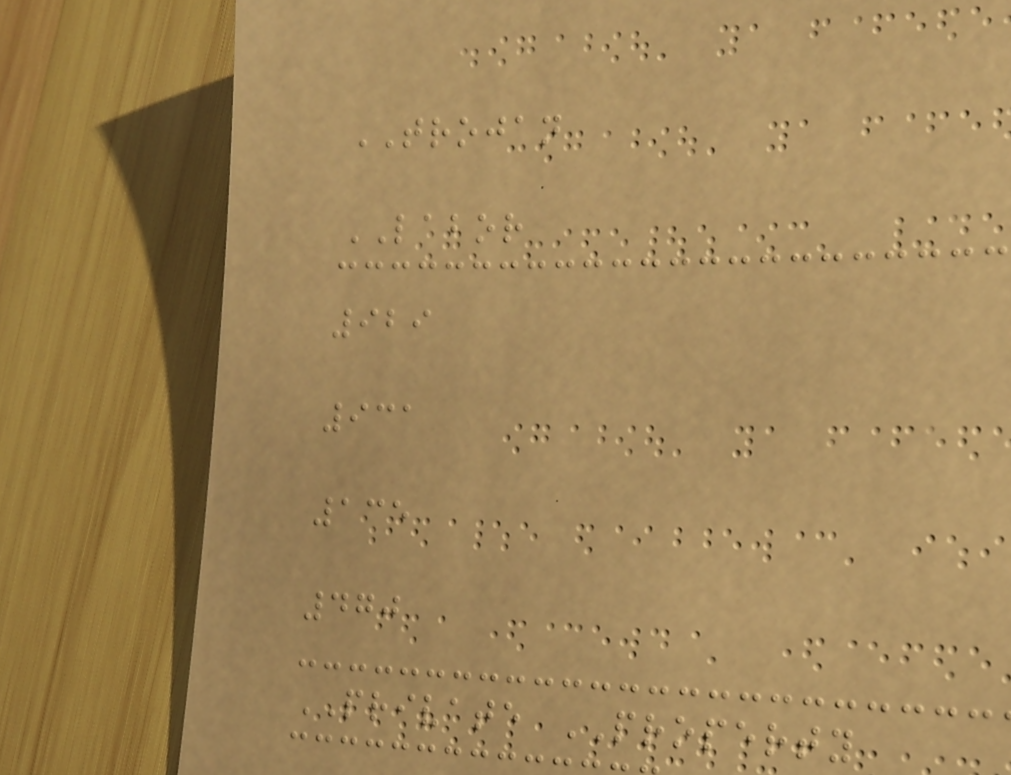TROJAN
LABOR
929
931
135
470
PRIVATE PROPERTY
